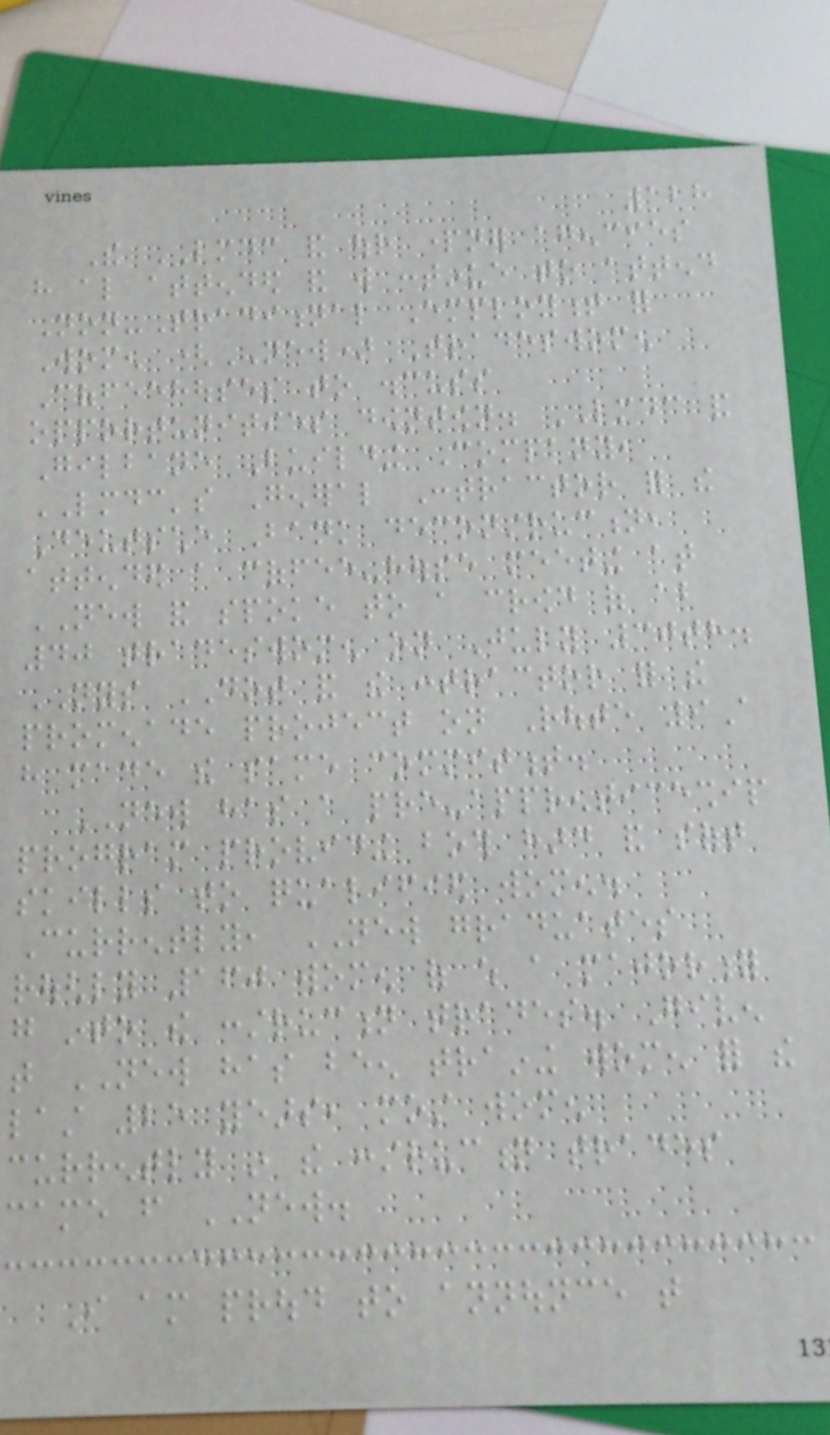128
The LMDC and our partner agencies
have also attended and will continue to attend
Non-Traditional Employment for
Women (NEW) Tradeswomen
Coffeehouses to discuss
opportunities downtown. LMDC and
Gilbane Building Company,
LMDC's General Contractor for the
Deutsche Bank deconstruction,
attended a coffee-house meeting at
NEW and spoke to a crowd of about
40 tradeswomen on July 30th.
NYS DOT and the contractor for the
promenade project on Route 9A
have made the same commitment.
NEW has a pre-apprenticeship
program providing both hard and soft
skills to qualified women.
Currently, NEW graduates
roughly 160 women of which a majority
go into the construction trades. Given
that NEW has been training women for the
last 25 years, most women
currently in the construction trades
came from NEW.
I am proud to announce that
